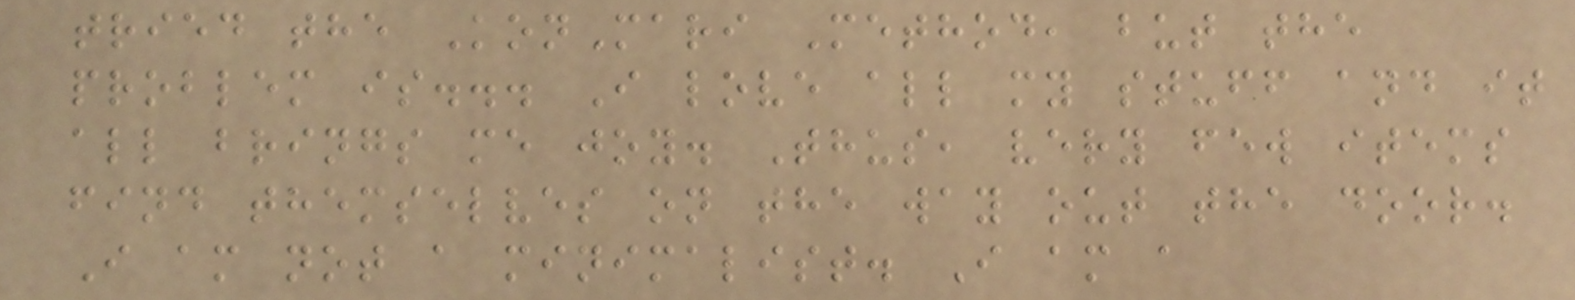tried the KonMari Method, but the
problem is... I love all my stuff and it
all brings me joy. Thus, very few items
find themselves on the way out the door.
I am not a minimalist. I am a
